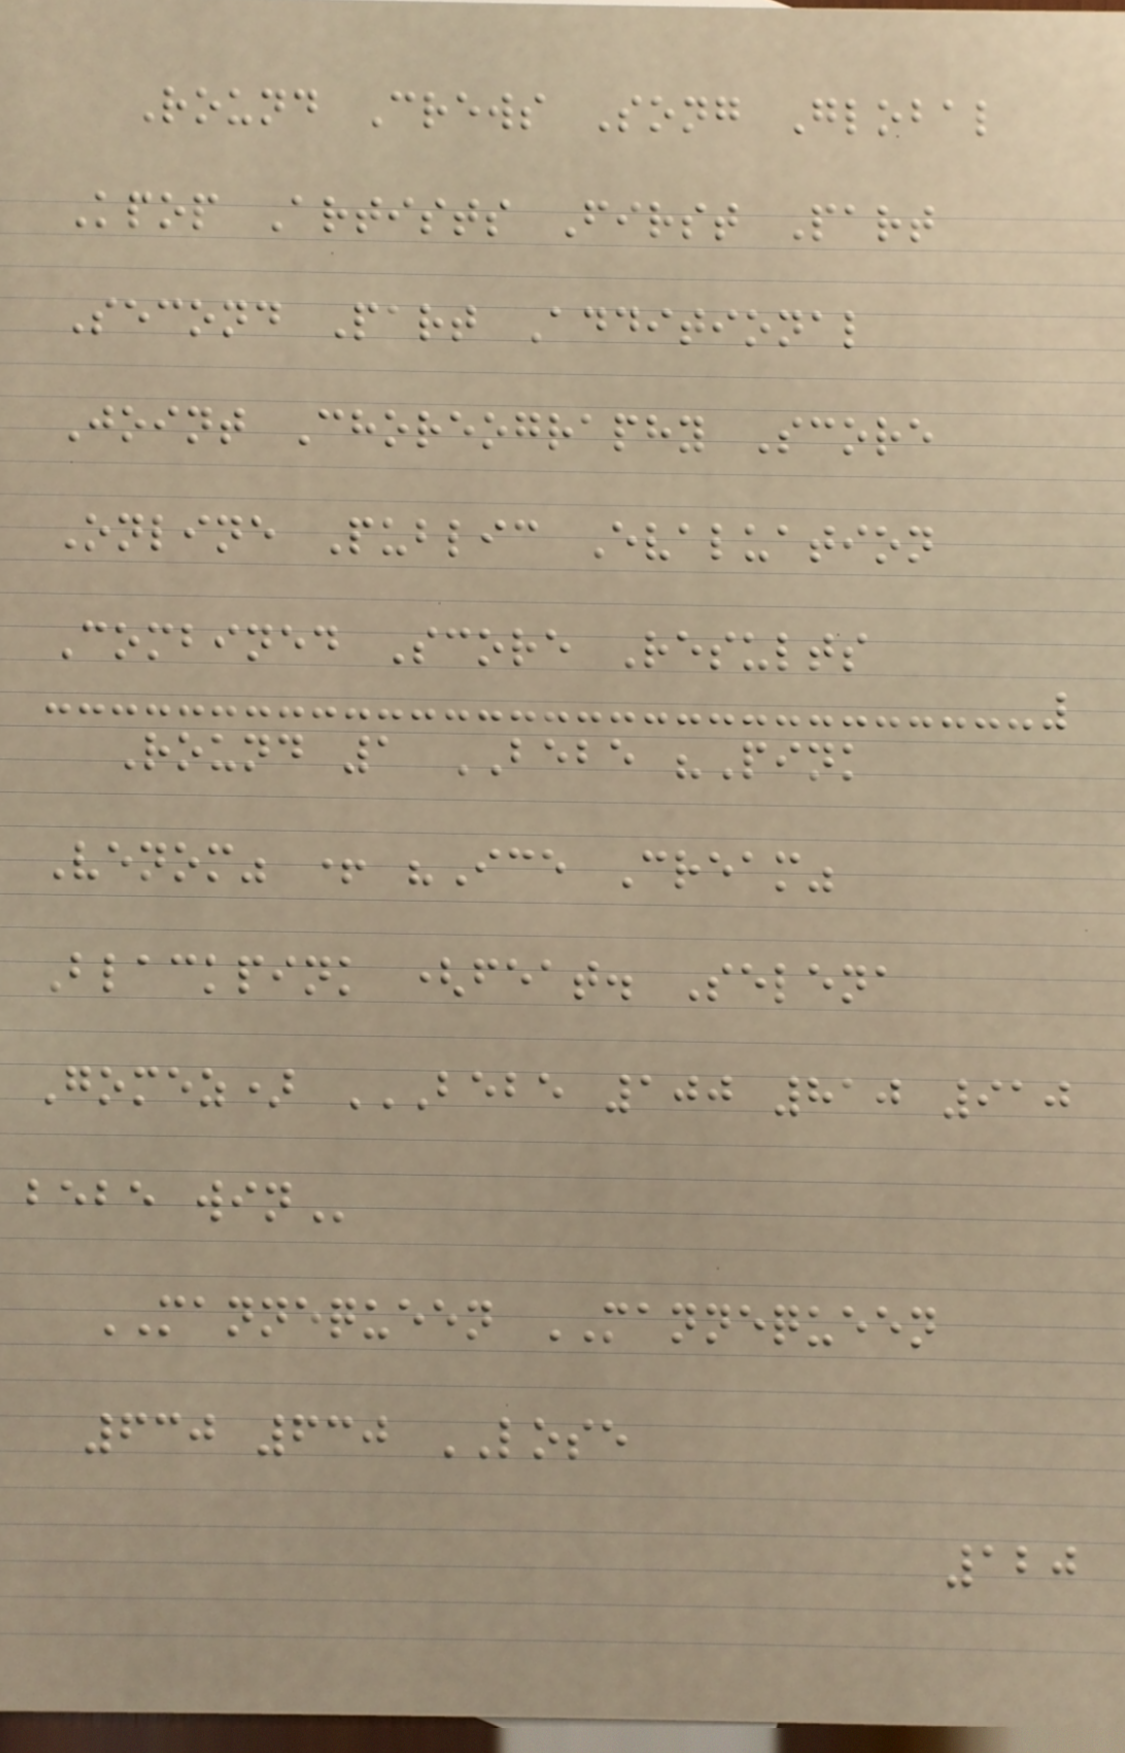Round Crews Song Global
Kpop Artists First Part
Second Part Additional
Joint Choreography Score
Online Public Evaluation
Combined Score Results
Round 1 BEBE "Pink
Venom" + "Ice Cream"
Blackpink (feat. Selena
Gomez) BEBE 100 810 910
BEBE WIN
MANNEQUEEN MANNEQUEEN
630 630 LOSE
120
